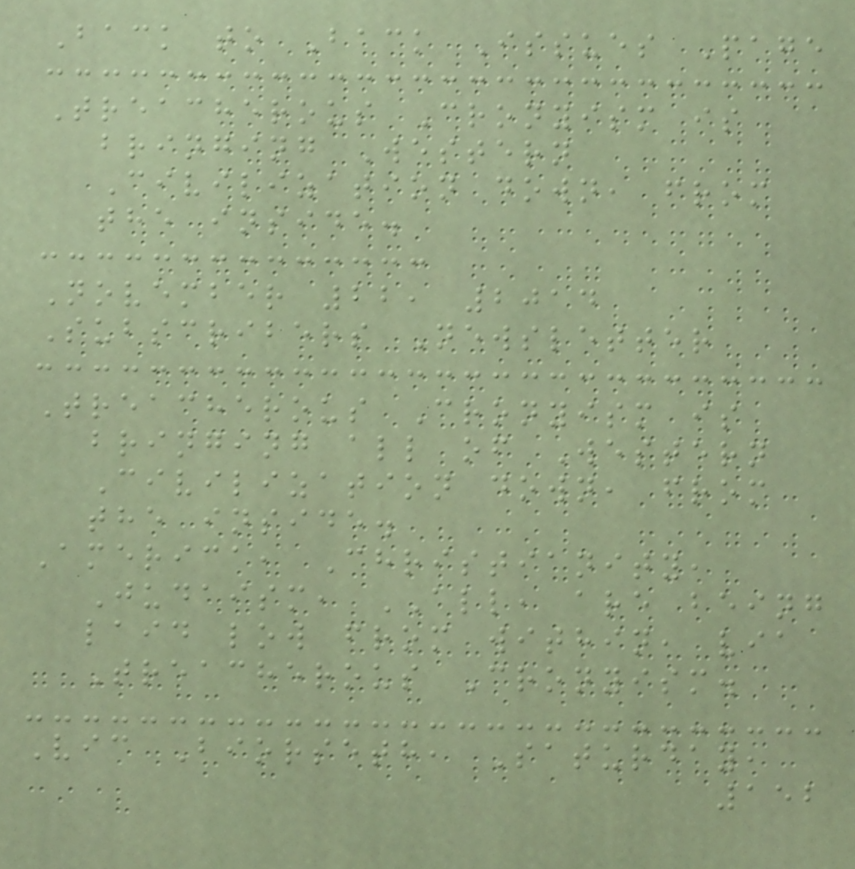Back to Back Issues Page
Treacherous Cronyism is
bringing Western
Civilization down, from
the inside.
November 22, 2014
Subscribers Newsletter
Treacherous Cronyism is
bringing all of Western
Civilization down, from
the inside.
America, Christianity,
Judaism, ALL, are being
laid low from within, via
Treacherous Cronyism.
Vic Biorseth, Saturday,
152
